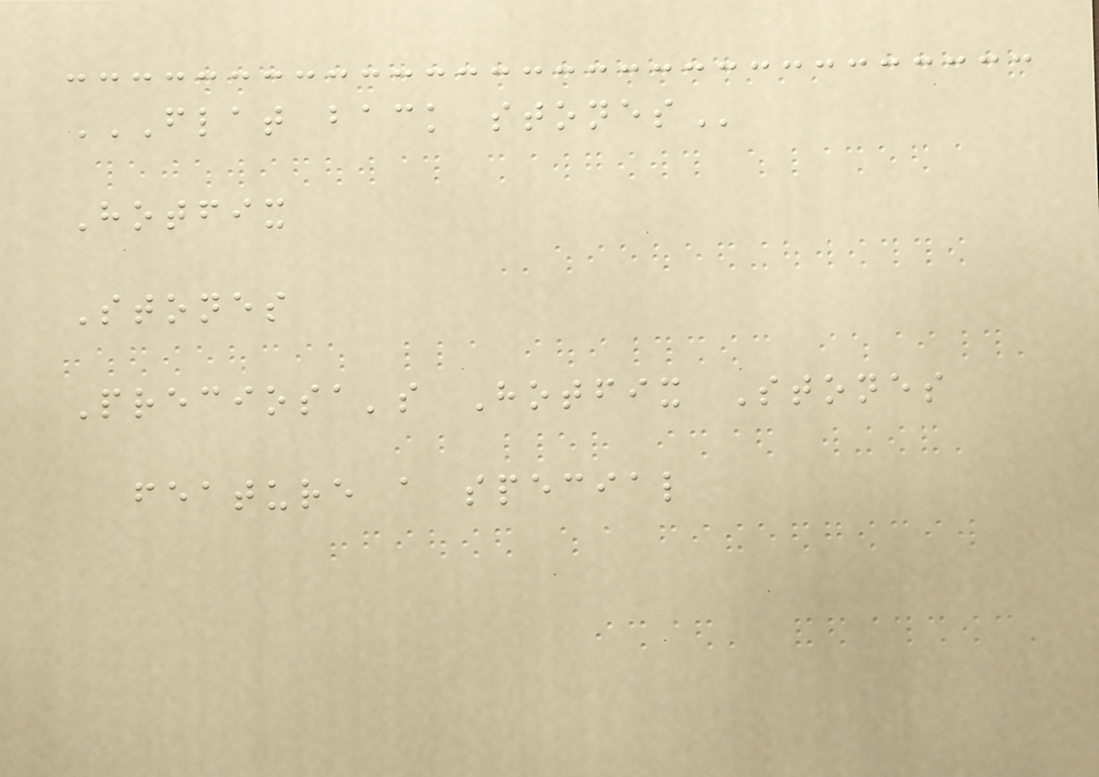FLAT BACK STONES
Hotfix
Stones
Preciosa's Hotfix Stones
feature a special
